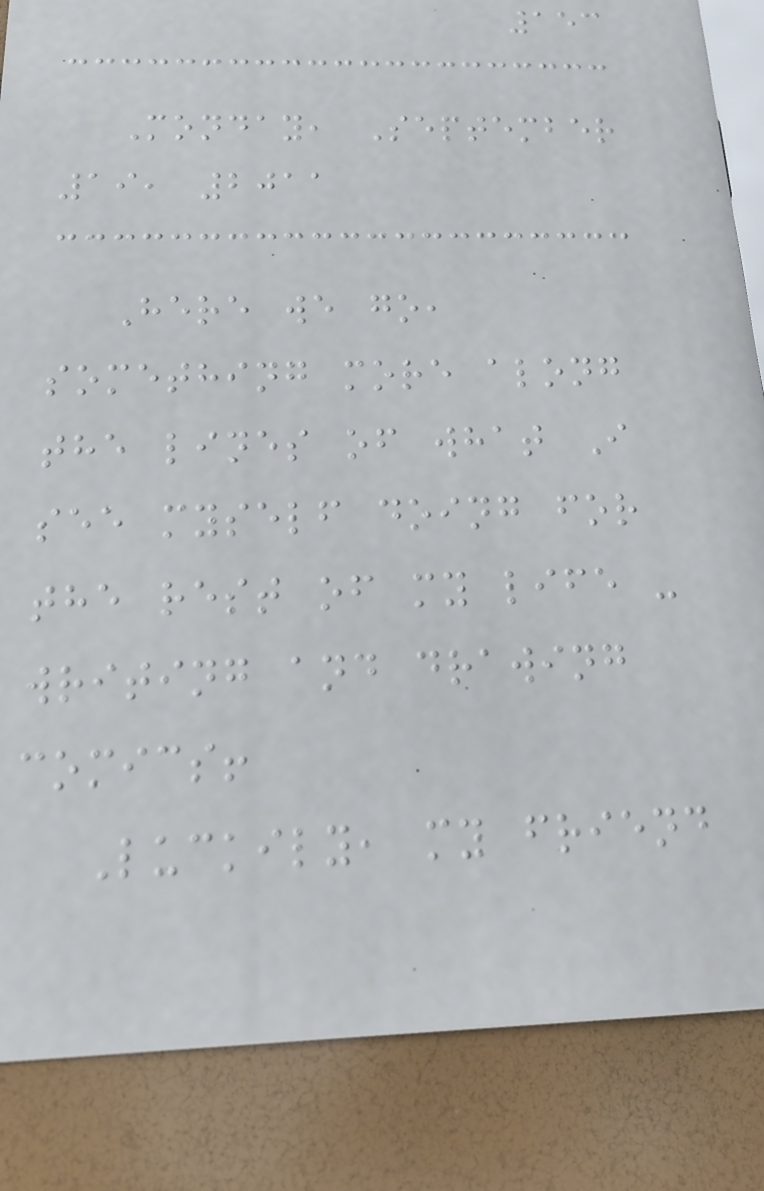153
Monday, September
19, 2011
Here we go,
something more along
the lines of what I
see myself doing for
the rest of my life -
writing and drawing
comics!
Luckily, my friend
